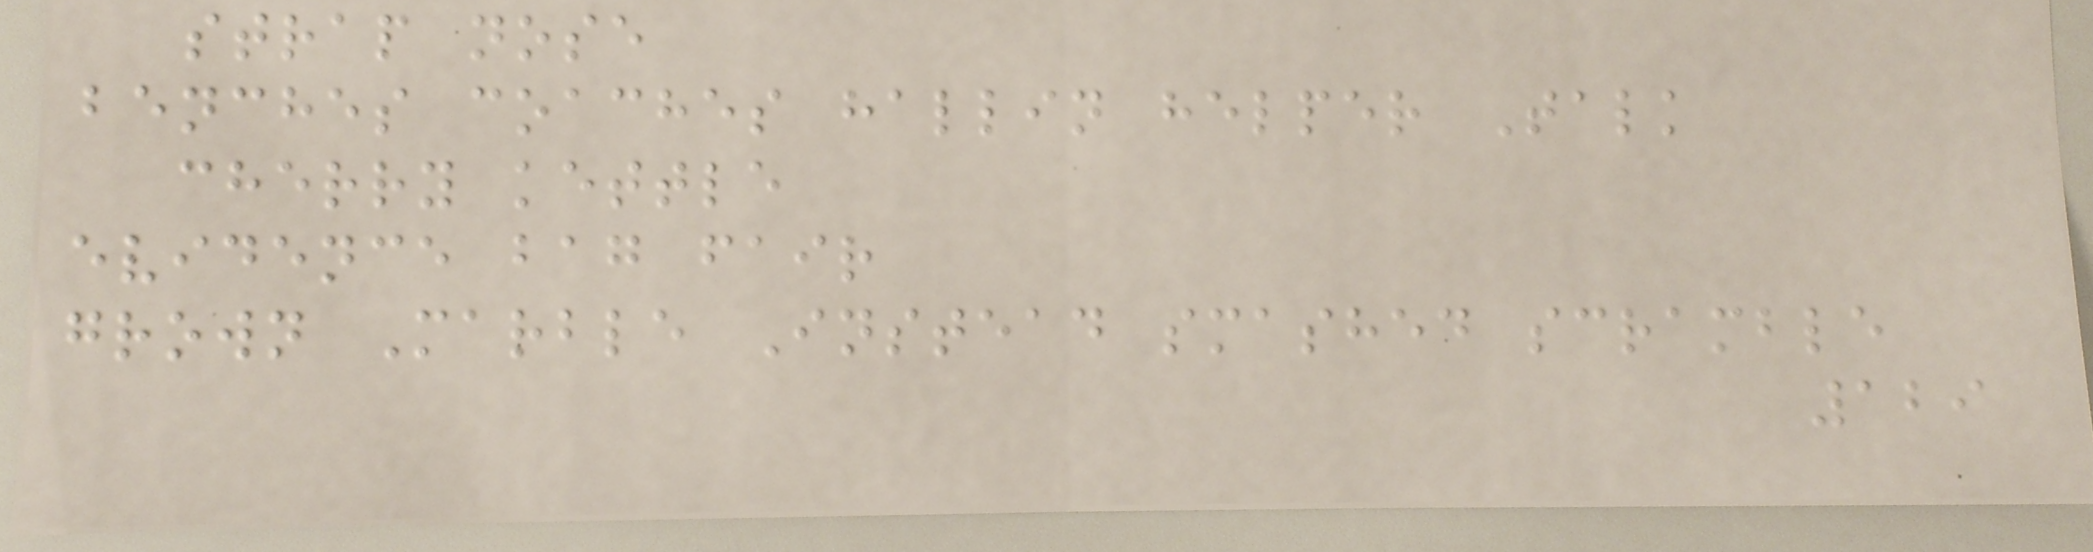strap nose
benches coaches hallin helper Talk
cherry kettle
evidence bag fair
grown Marble Instead smashed scramble
129
